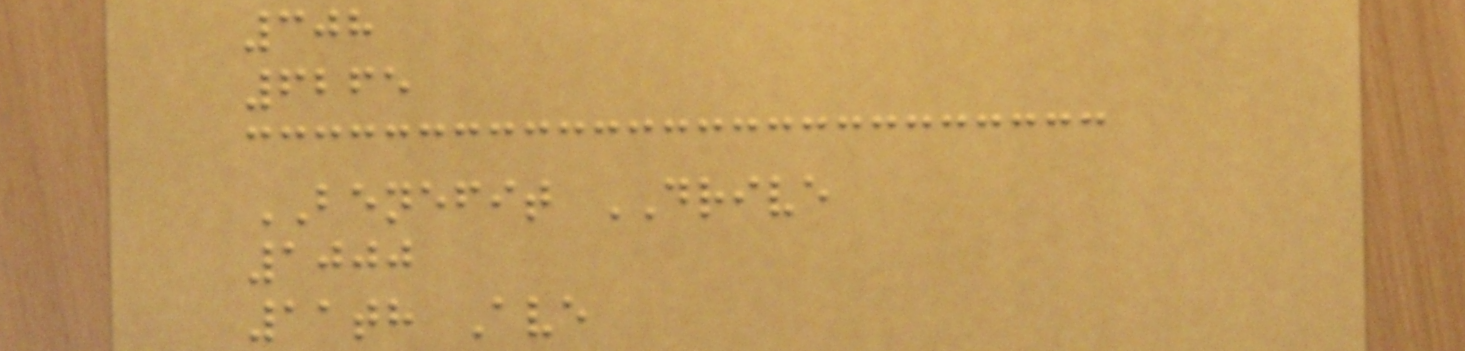308
6265
BENEFIT DRIVE
1000
11th Ave
